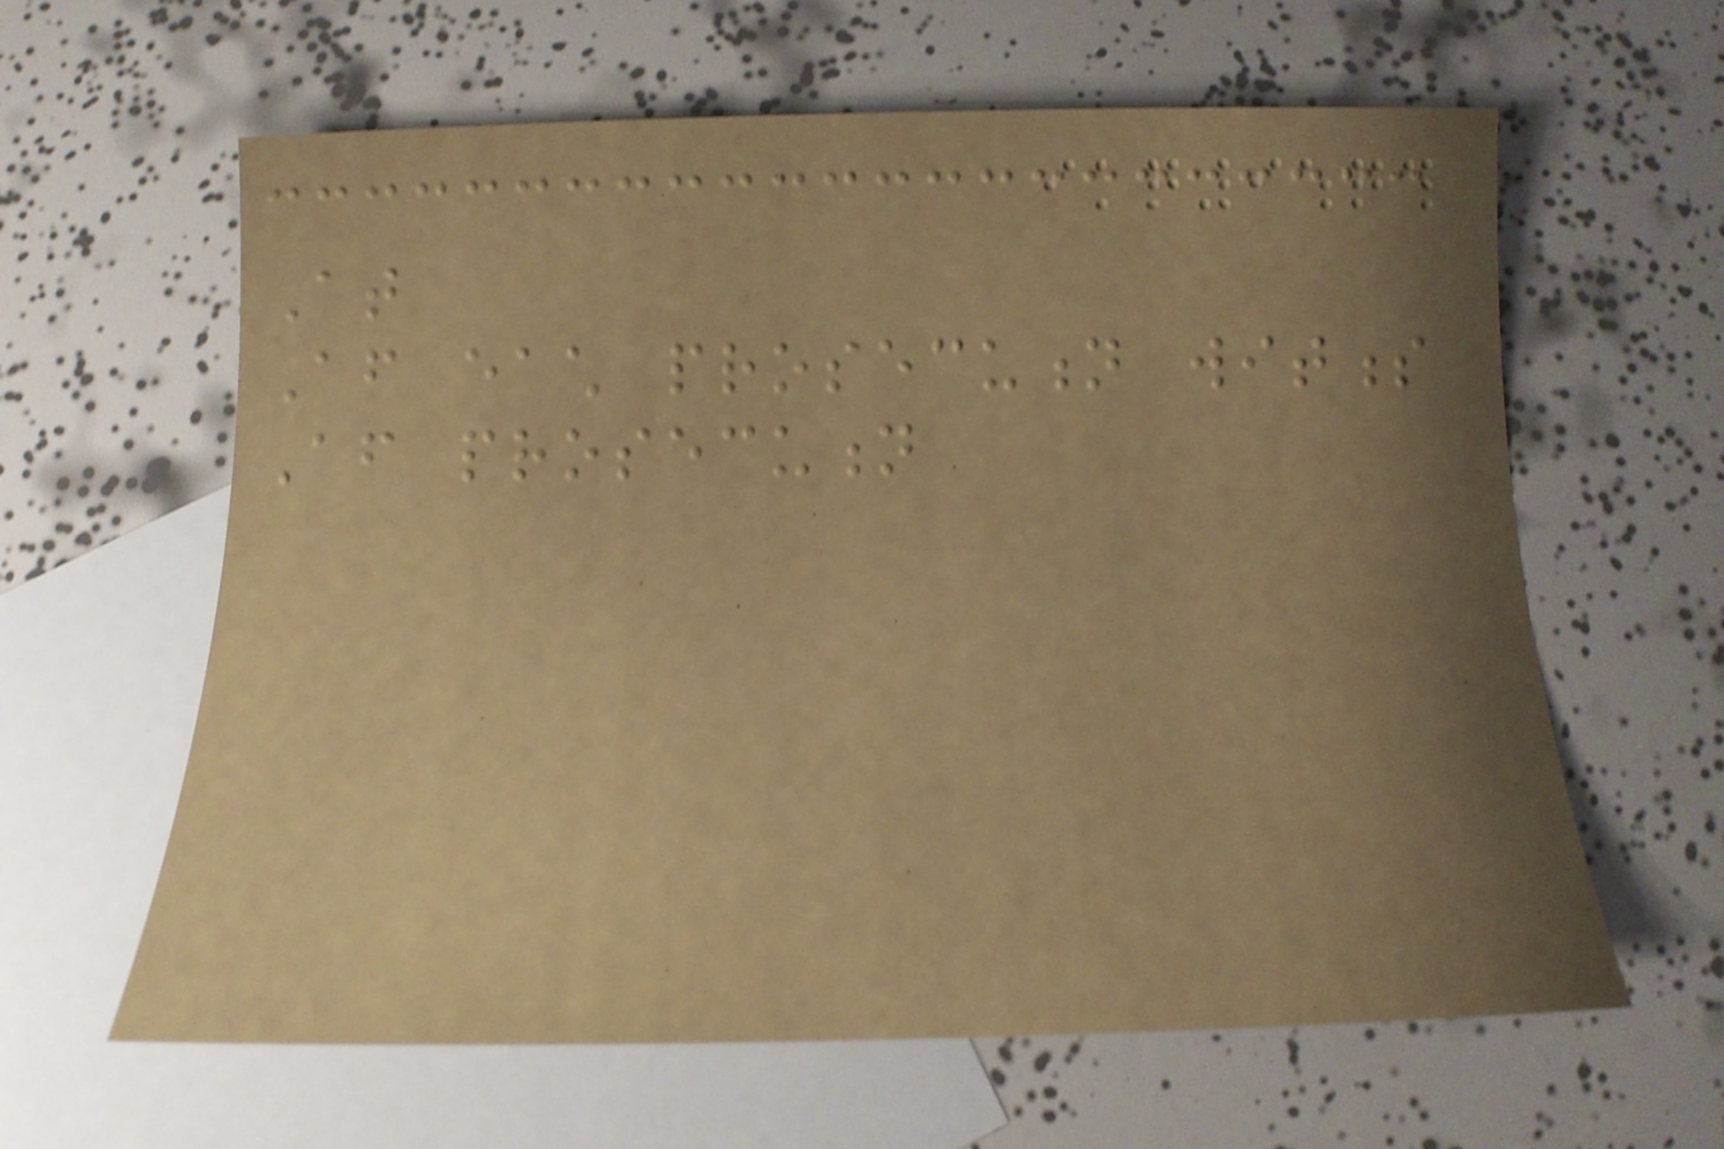At
After each prosecution witness
After prosecution
